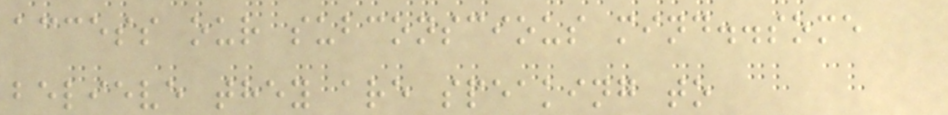access our subconscious mind..some
believe they are speaking to
